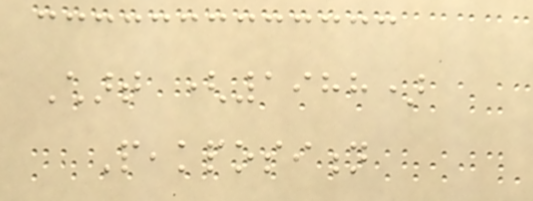Chart (1988)
Peakposition
